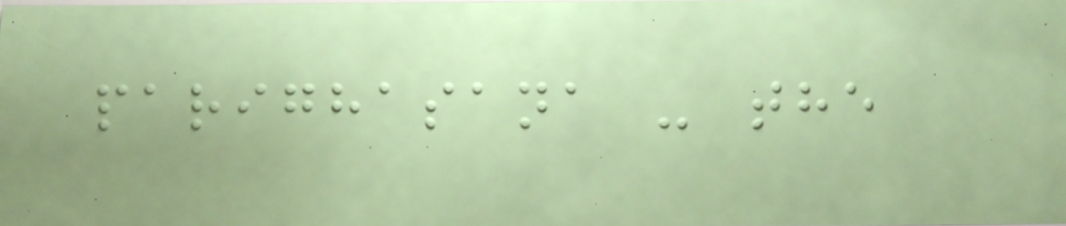parighasana - the
